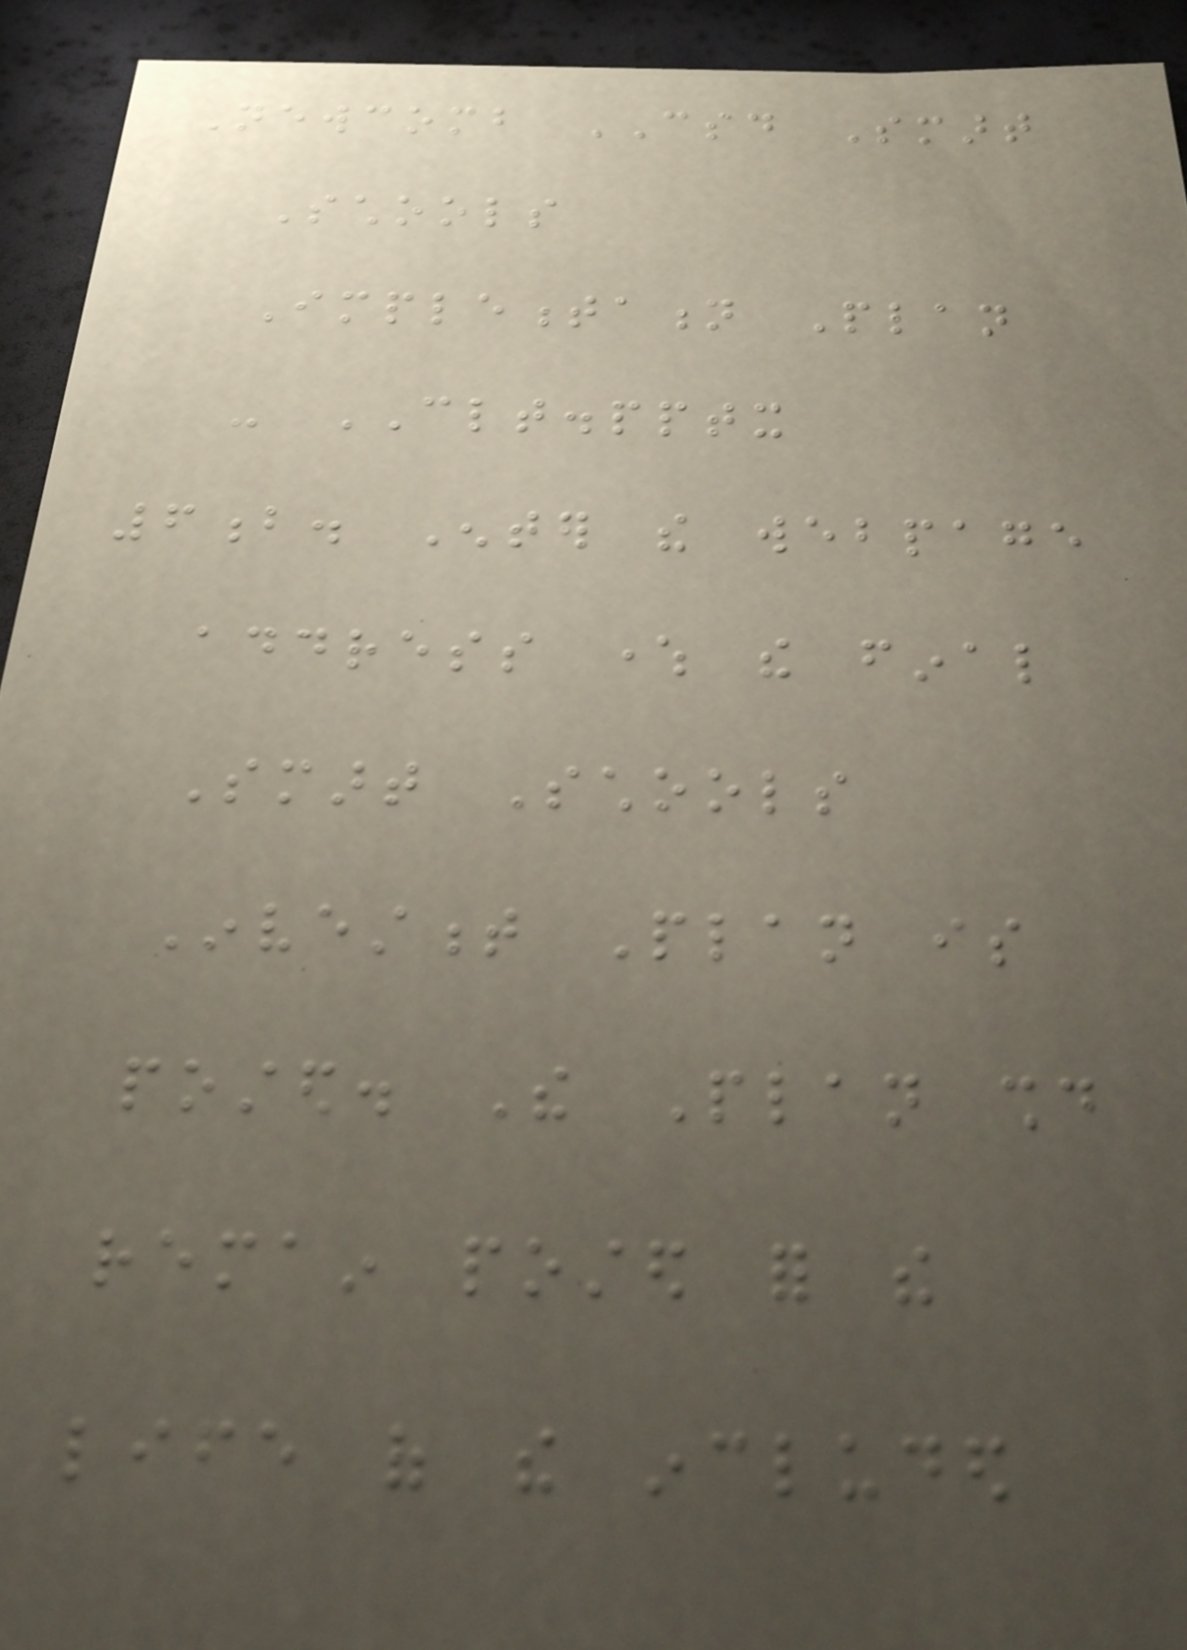Newcomb CSD Smart
Schools
Implementation Plan
- CLT.pptx
6b. Enter the webpage
address where the final
Smart Schools
Investment Plan is
posted. The Plan should
remain posted for the
life of the included
